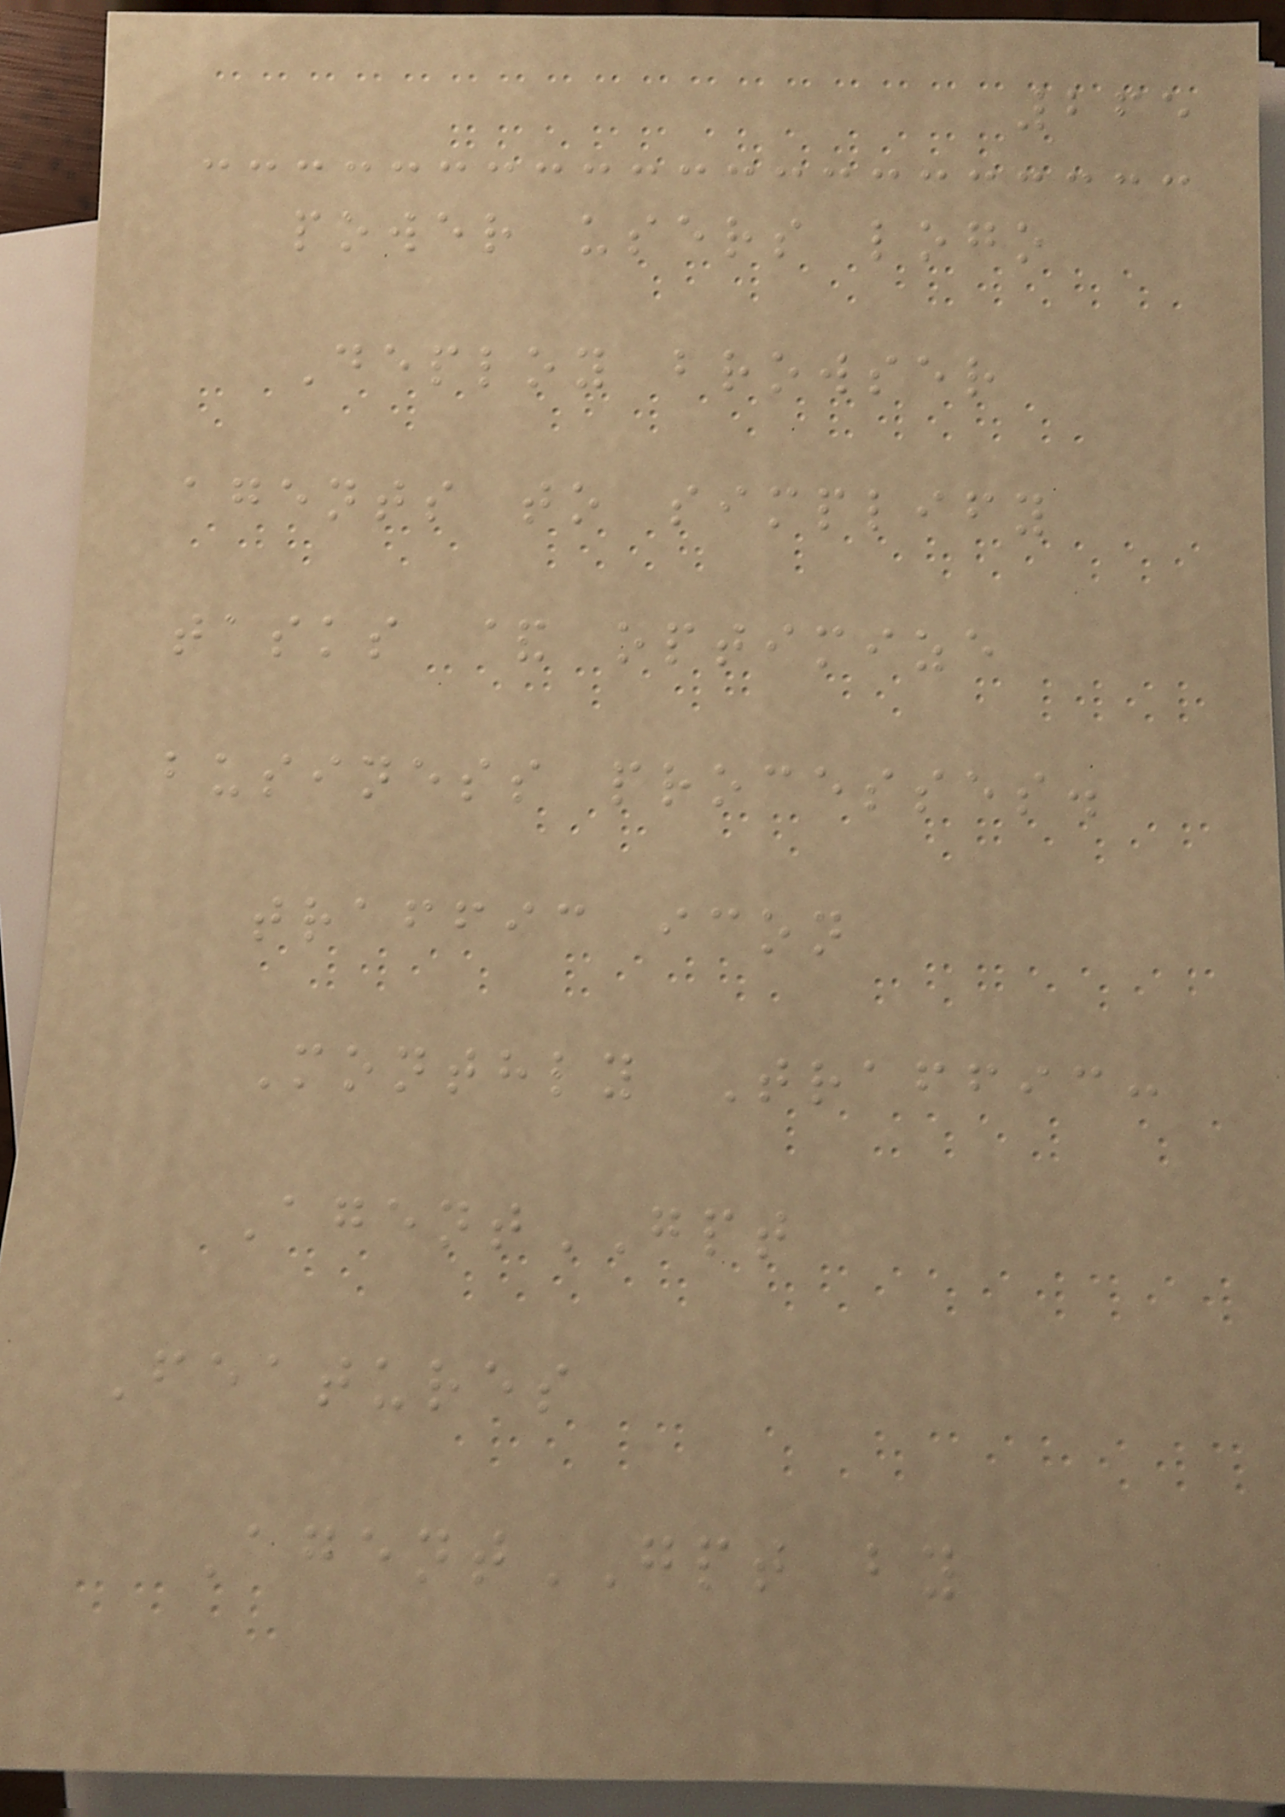265
power users logo
Deploy browser
agents to simplify
tasks & optimize
business processes.
traffic icon
Monthly Traffic:
AgentGPT
Features
AgentGPT by
